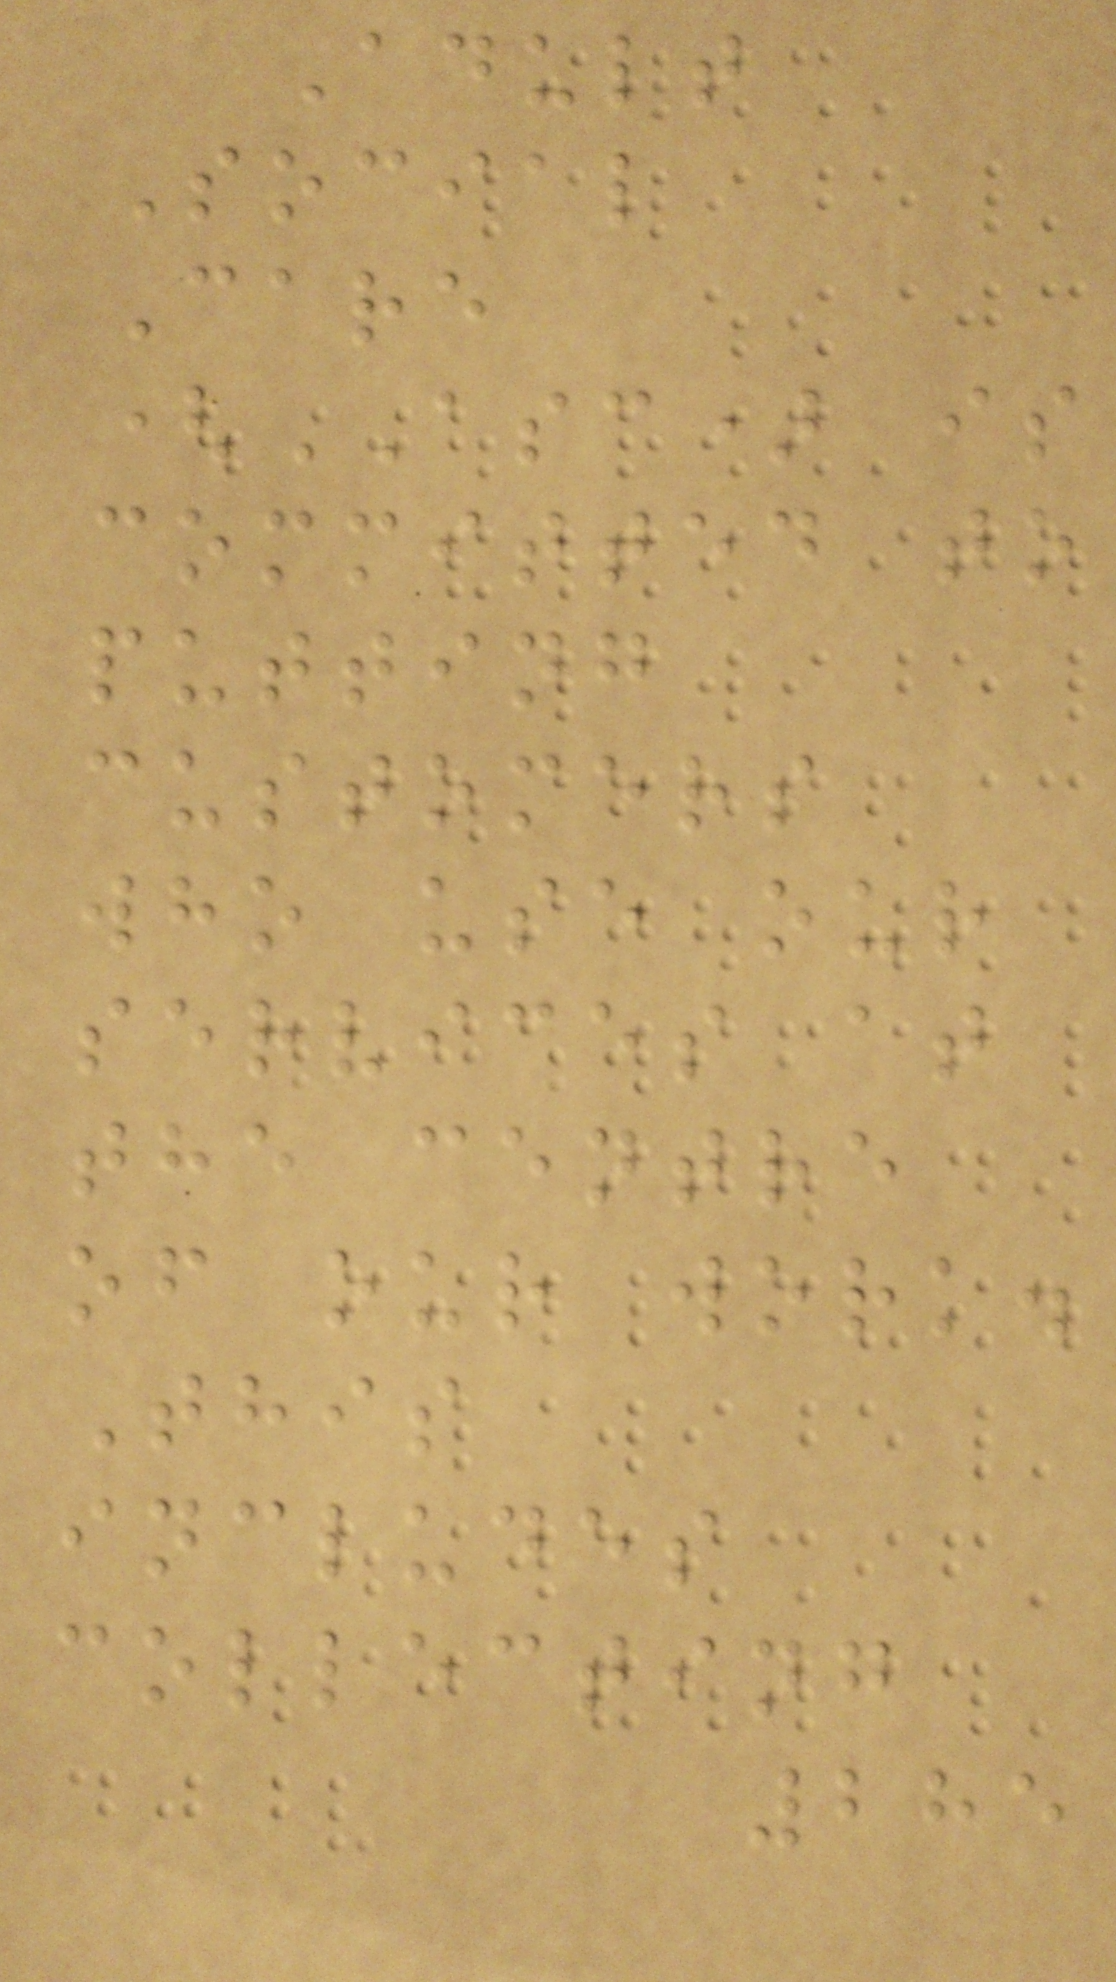Adult
Social
Care
(ASC) is
committed to
putting
customers
who use our
services at
the centre
of our work.
This
includes
collecting
285
